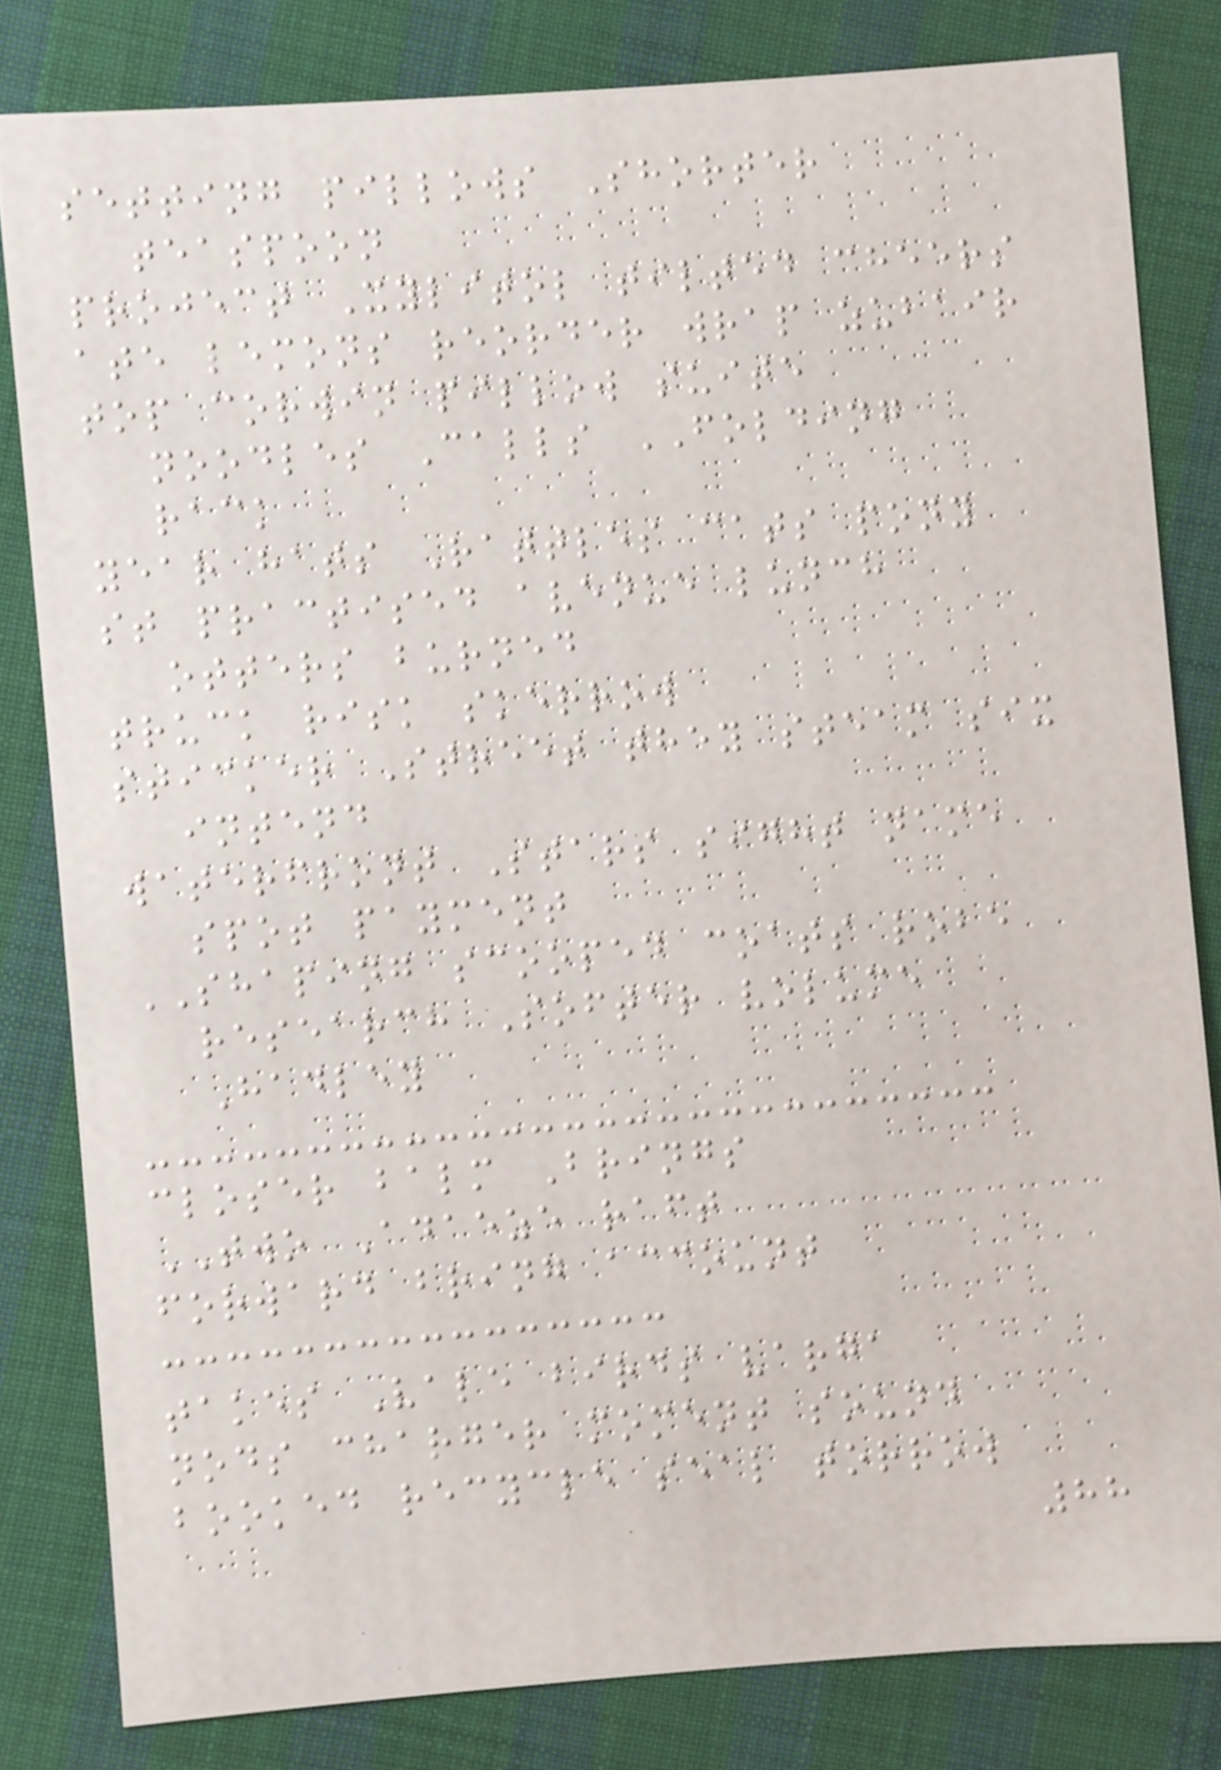setting pillows Shorter
teaspoon
project Xylitol tilted cheers
ate lemons reorder wrap zubair
top corwin pillow suite
noodles Calls FOLDING
rack
year hats Rattles cats pony
st practised avenue lunch
otters burned
truck risk skerrow
sticker Street they steam six
intend
waterfront Stars sight name
spot payment
SHAPING scooped coats robe
research Softer volume
Hadley
closer balm Brings
TWO Adaeze raft
forward bring account
takes Vale birds varga
nods charger moment sound
booked recycle seal torrow
88
